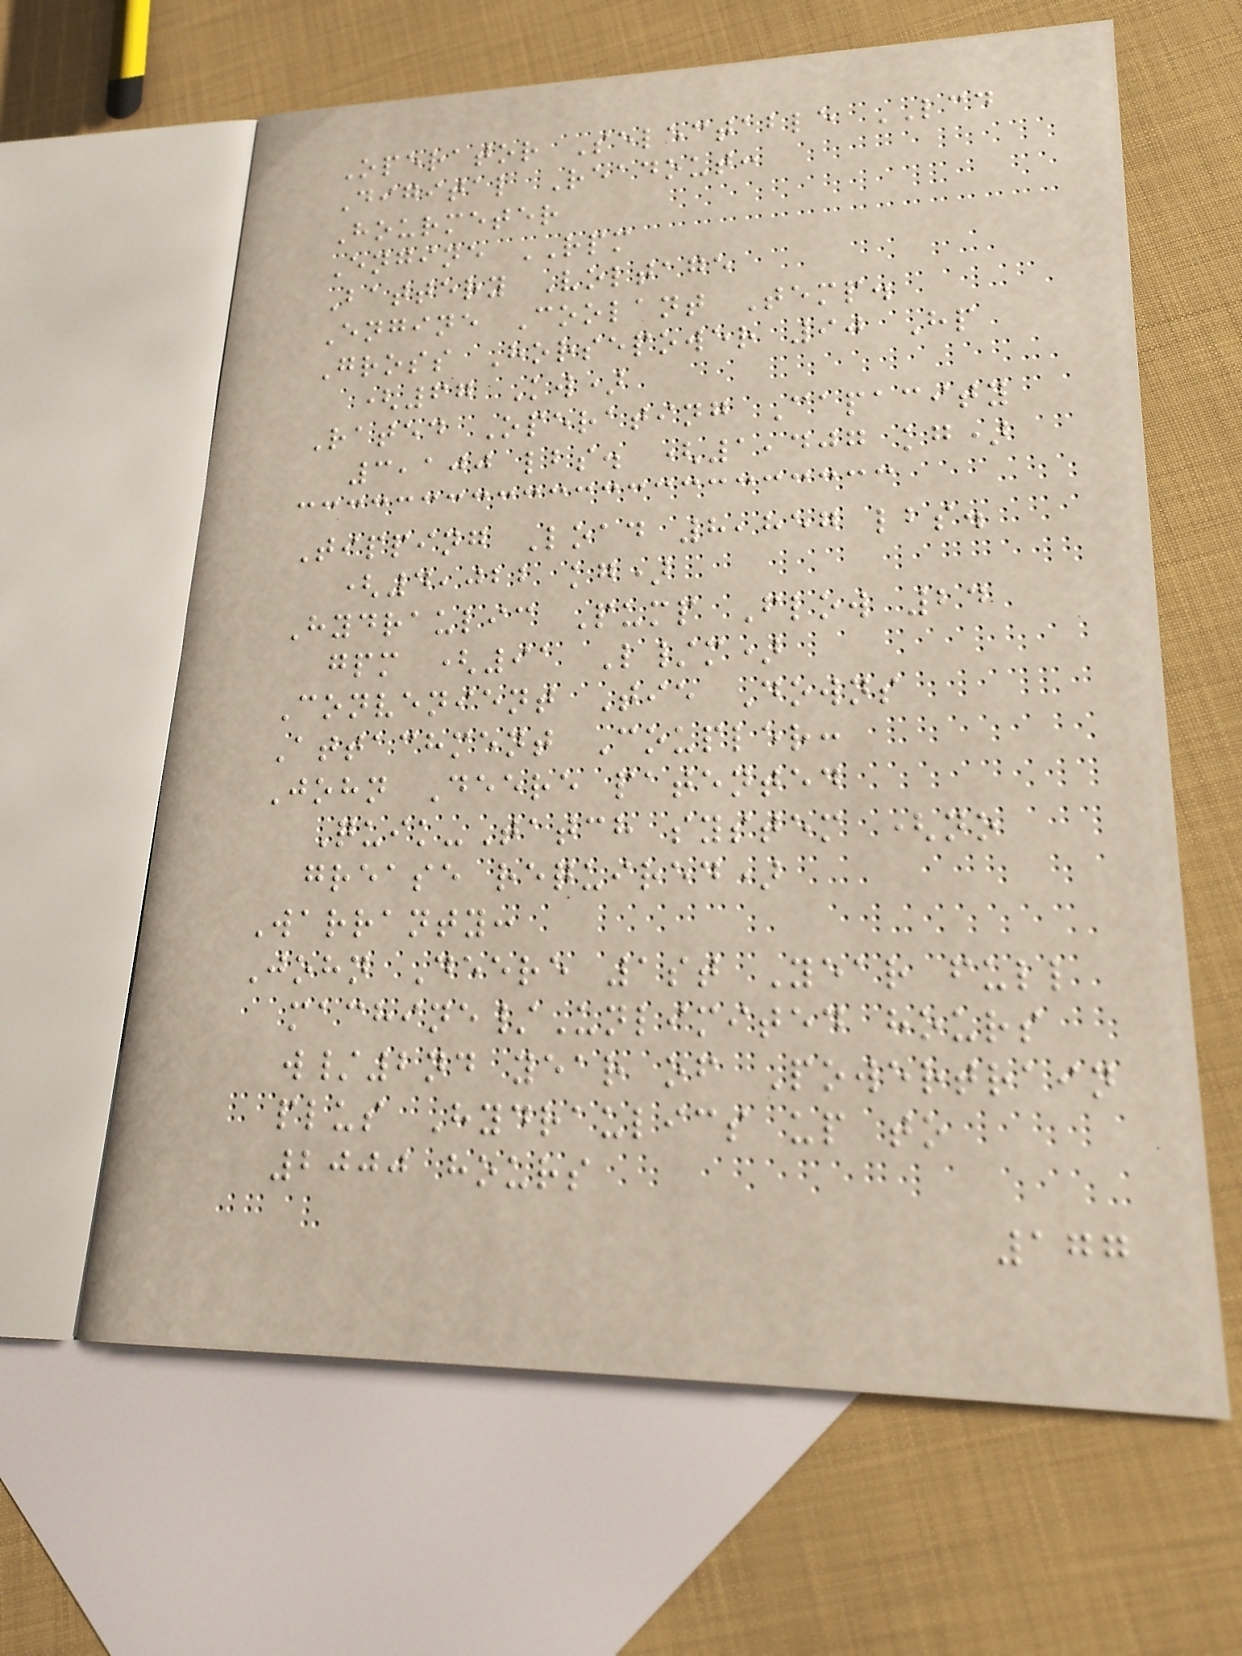Operator Selectable LCD
Digital Readout:
Hourmeter
Engine RPM
Battery Voltage
Engine Coolant Temp.
Gross Horsepower 90 Hp
(67 Kw)
Rated Operating Capacity
3,100 lbs. (1,407 kg)
Tipping Load 8,857 lbs.
(4,022 kg)
Hydraulic Pump Flow 24
gpm (91 L/m)
Convenient Tie Downs
Attachment Coupler:
John Deere patented
Quik-Tatch system (no
grease required)
Warranty:
John Deere 1st Year full
machine/Unlimited hours
w/2nd year of Powertrain
plus Hydraulics up to
2000 hours
177
